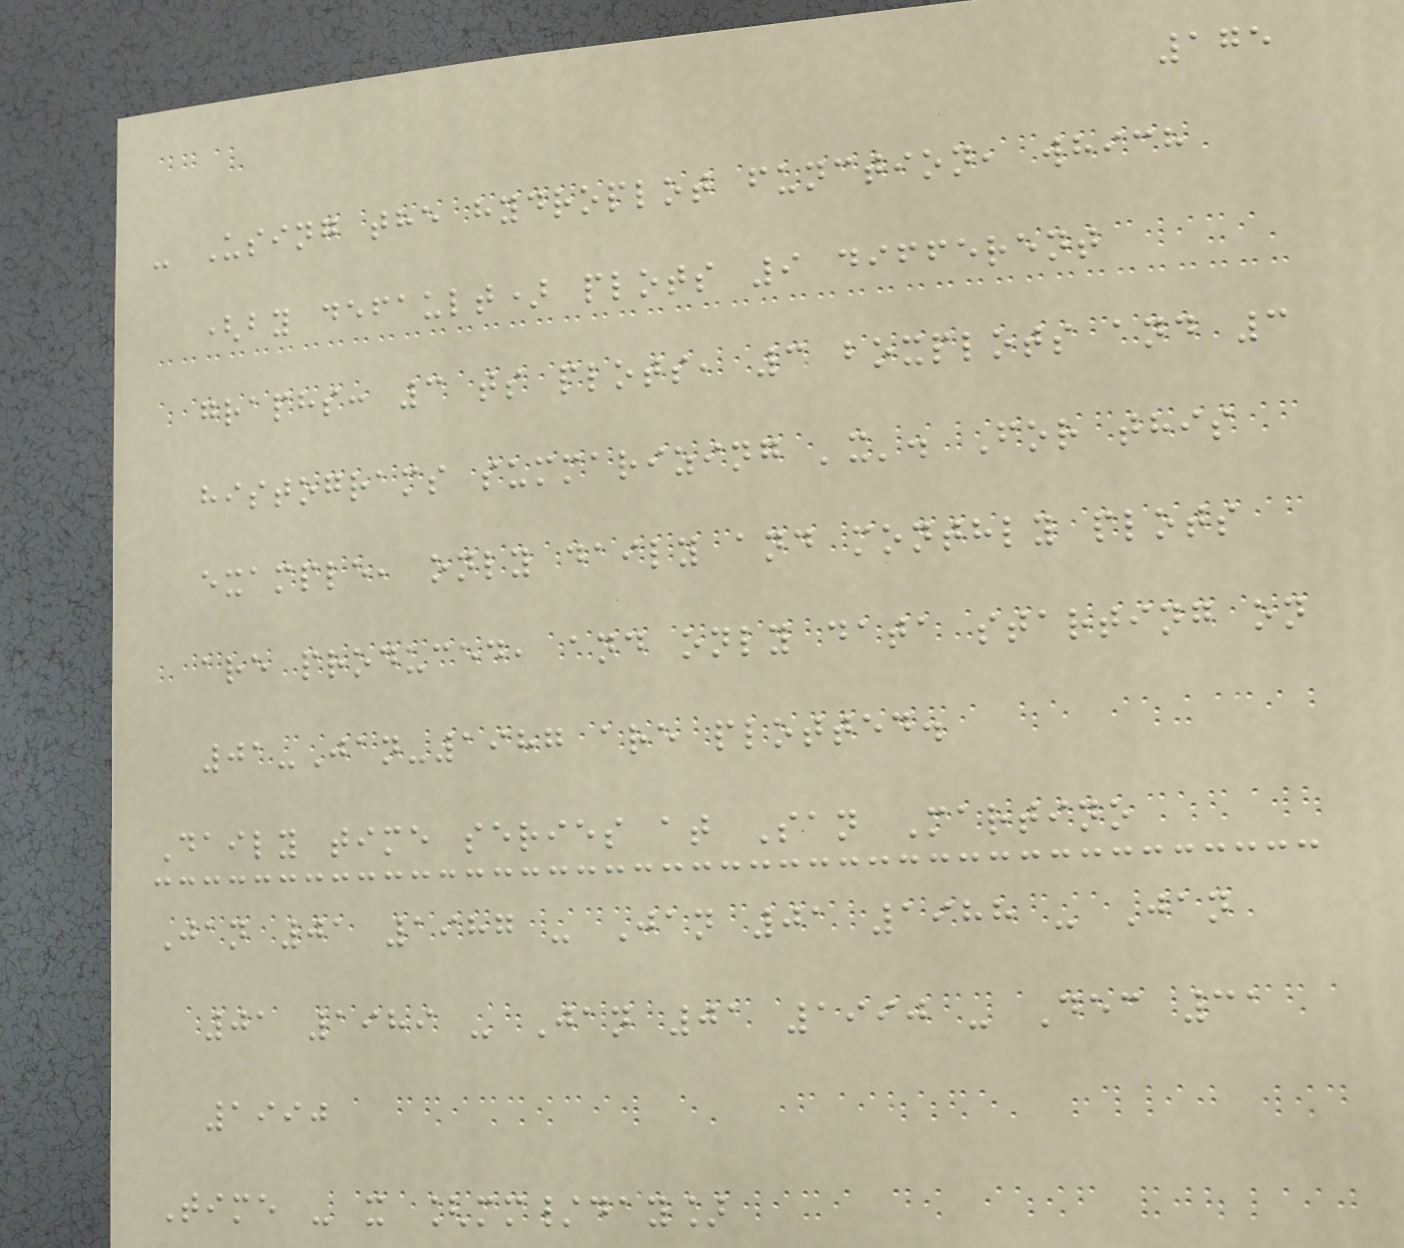175
- Using the hydroplot function, which
(by default) plots 9 different
graphs: 3 ts plots, 3 boxplots and 3
histograms summarizing 'x'. For this
example, only daily and monthly plots
are produced, and only data starting on
01-Jan-1987 are plotted.
Daily time series at San Martino
Jan 01 1987 - Jan 01 1988 - Jan
01 1989 - Jan 01 1990 - Dec 31
1990
Time - x [mm/day]
